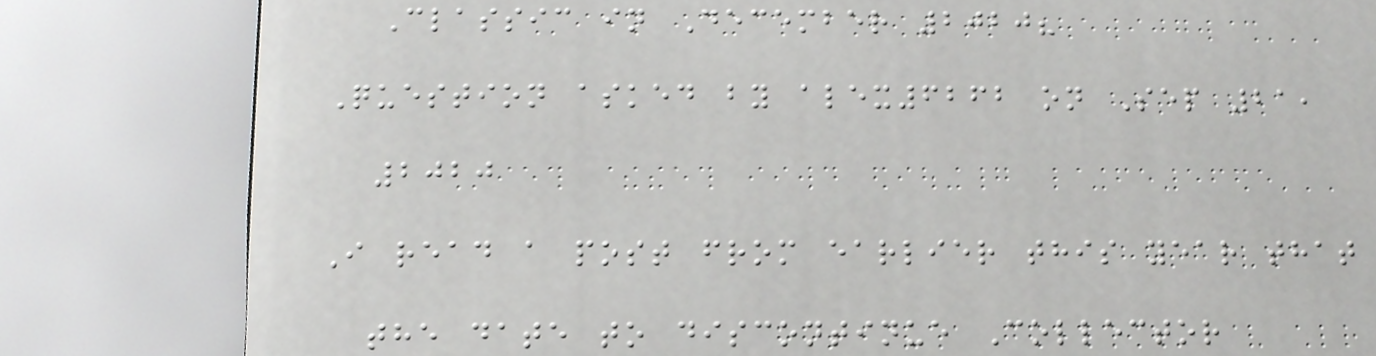Classic in December 2020?
Question asked by alex6262 on Sep 21,
2020
I read a post from earlier this year that
the date to discontinue Collector
